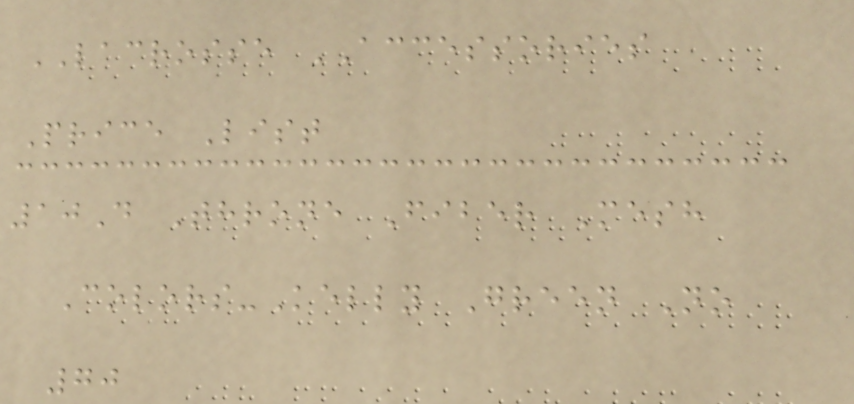LACROSSE ACCESSORIES
Price List
10D Throne Fiber Mesh
Colors-Kelly Green No
70
